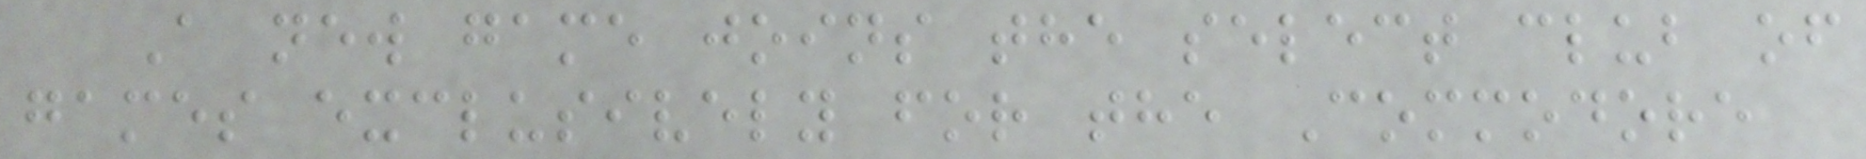A new game joins the select club of
games exclusively for the Commodore
